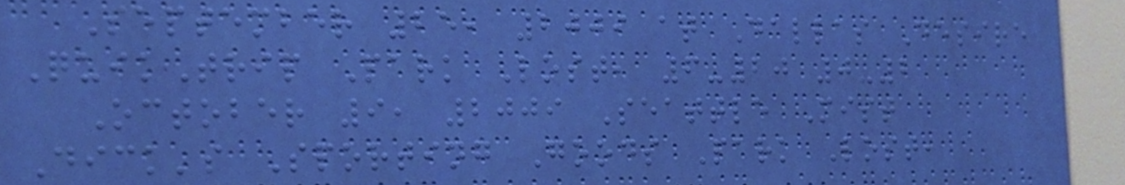September 25, 2009 at Dallas Desire
QuikTrip Park Lost, 6-20 0-2
October 9, 2009 Seattle Mist
Dick's Sporting Goods Park Lost,
